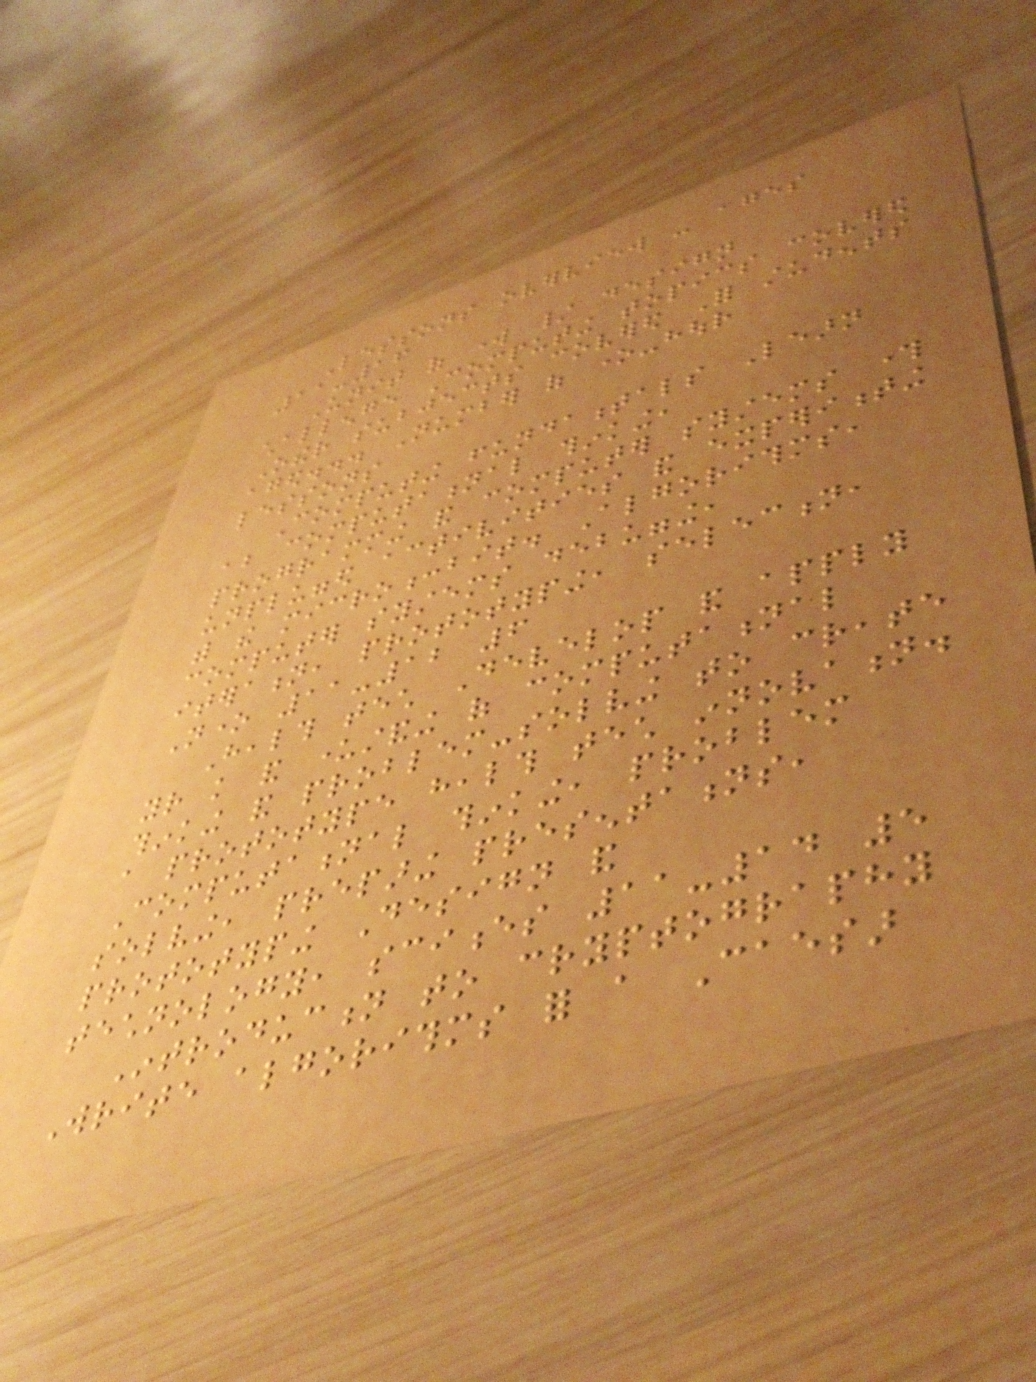Lessons overview - ages
11-16
Unit of work / design
challenge Computing topics covered
Other subjects covered For students
aged... Number of one-hour
lessons
Computing fundamentals Learn
about computational thinking,
programming and computer systems through
unplugged activities and experimenting
with the micro:bit. Algorithms,
computer systems debugging,
iteration, prototyping, selection,
None 11-12 6
Health tech Develop and apply
your knowledge and understanding of computational
thinking and problem-solving to create
a prototype health tech innovation.
Computational thinking, problem
solving, preparing presentations,
prototyping Design and
technology, sciences 11-14 5
Introduction to cryptography
Write algorithms for a Caesar
